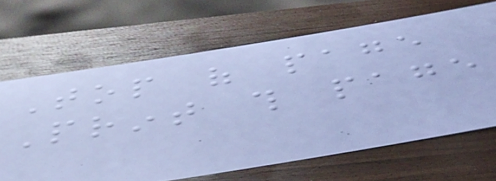Top of page
Print this page
